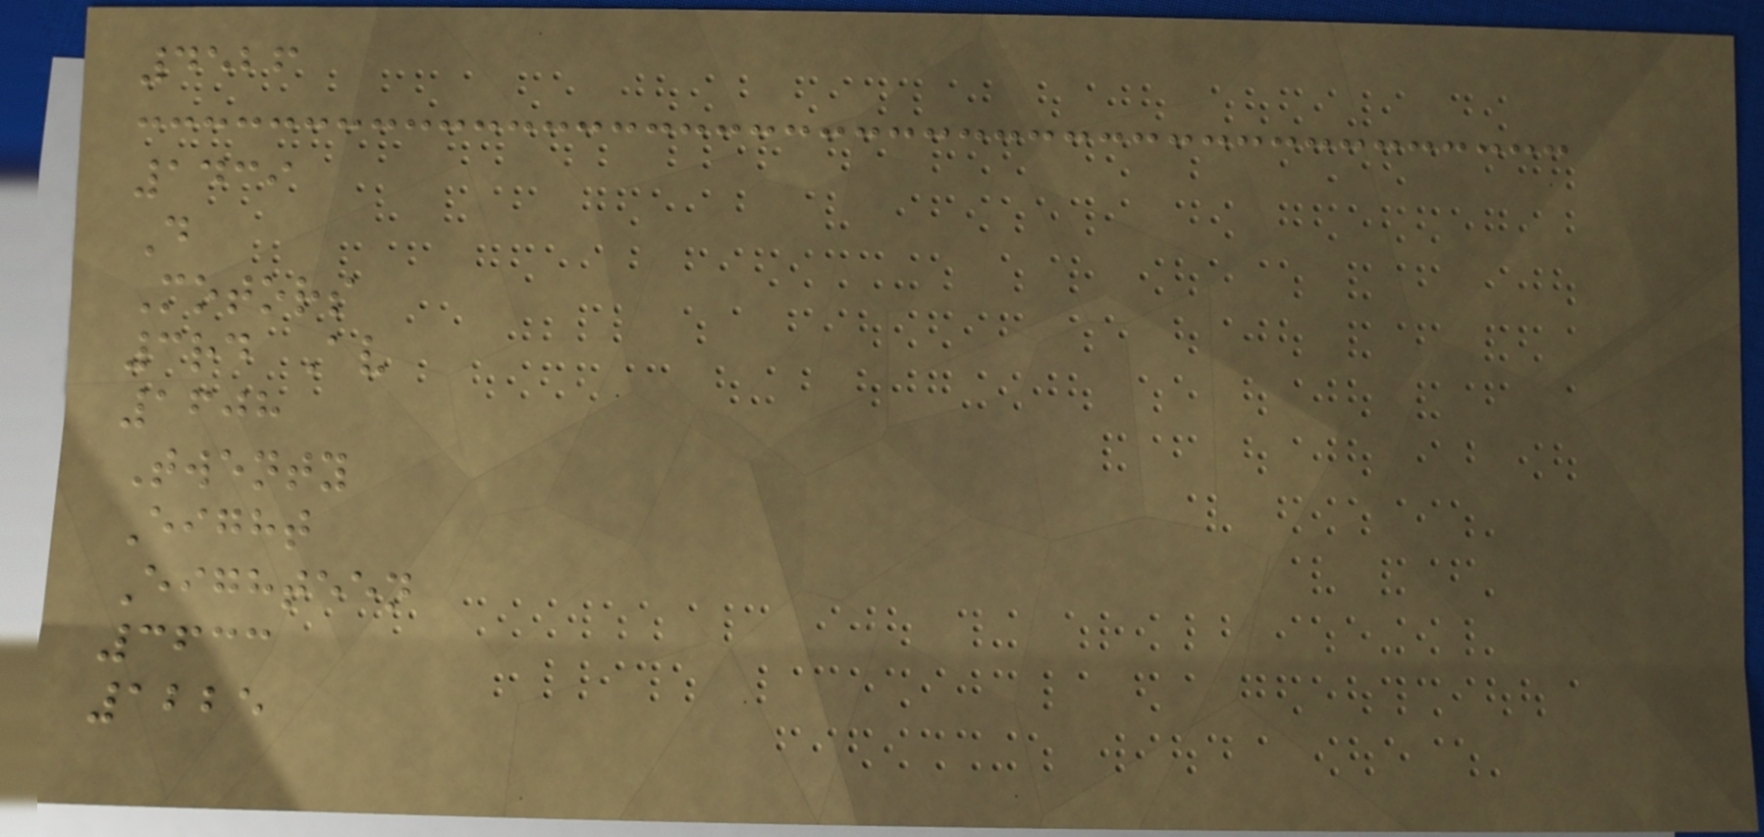4526
1439
D
Motors
3rd Av
1608
Twenty
Eight
Eighteen
3633
1225
